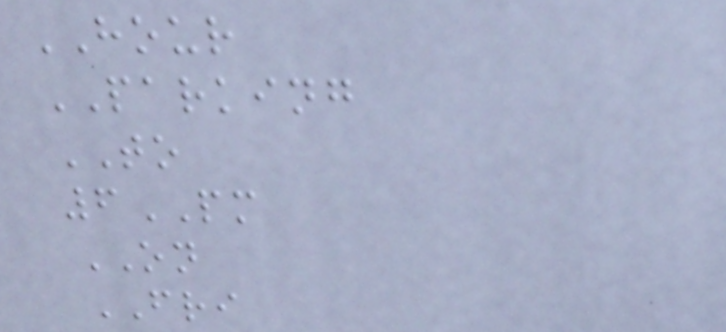HOUR
PARKING
TO
6PM
ON
FRI
